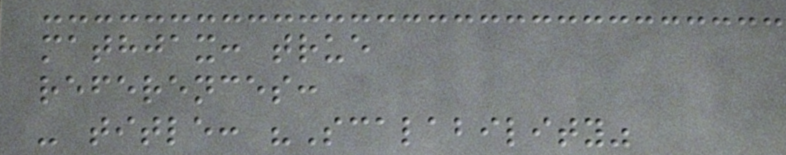mathjax: true
references:
- title: "Scalability"
